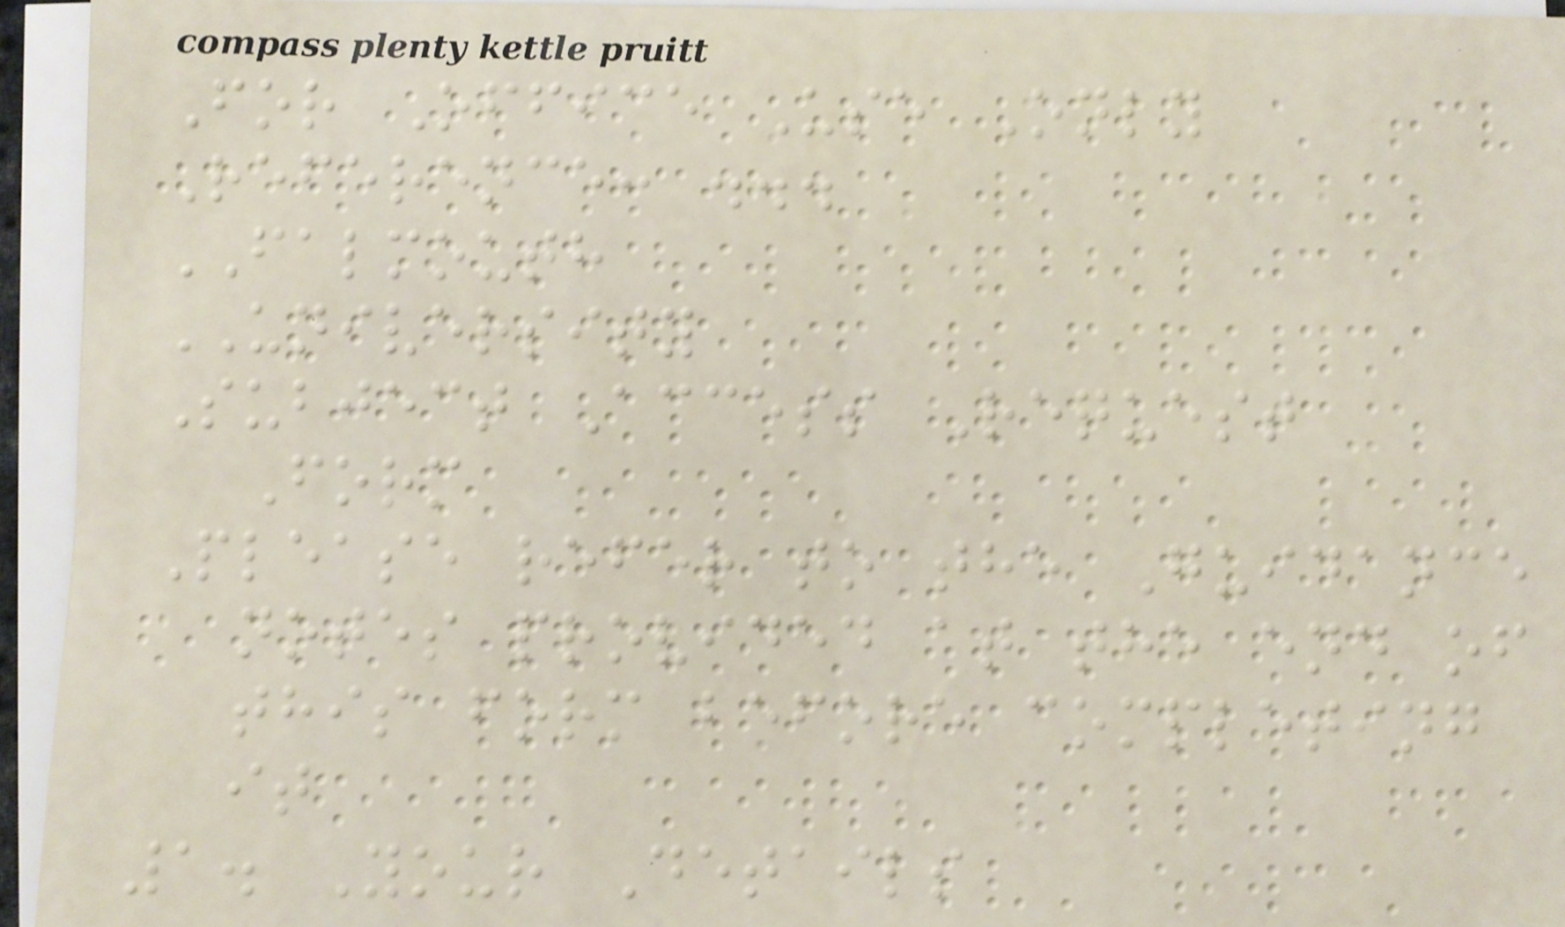For Office Use Only
Reference: ...
FALMOUTH
UNIVERSITY
Subject Access Request
Form
Please refer to the Guidance
notes provided at the end of
this form before completing
it
1. Your Details
